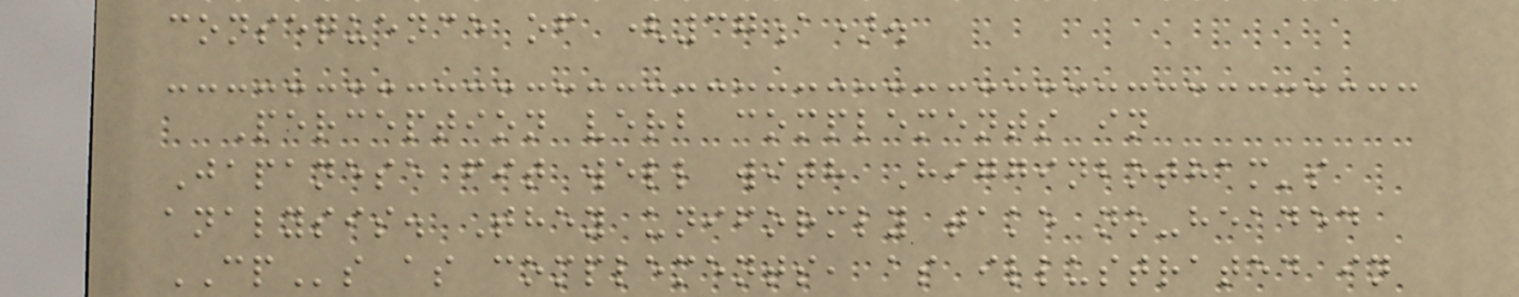consequence of (37a).
Perception verb complements in
Japanese fit well with Higginbotham's
analysis. They uniformly take no-headed
CPs as complements, as illustrated in
